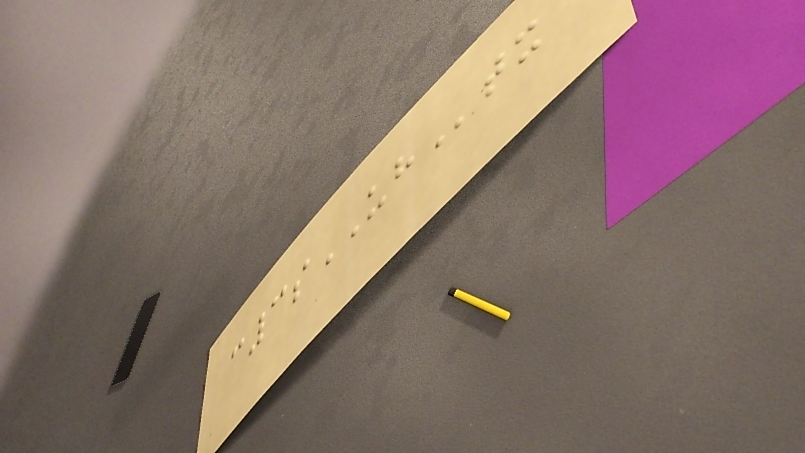c3sUHtx
